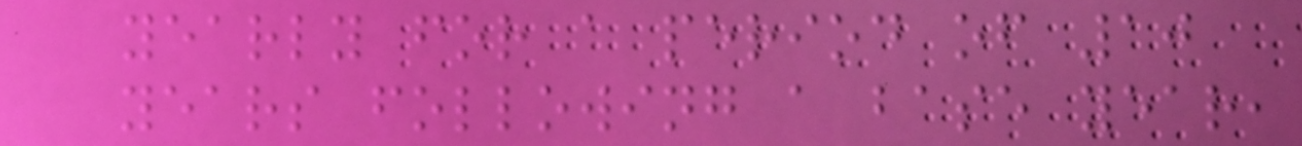yearly for a period of 10
years following a base year,
